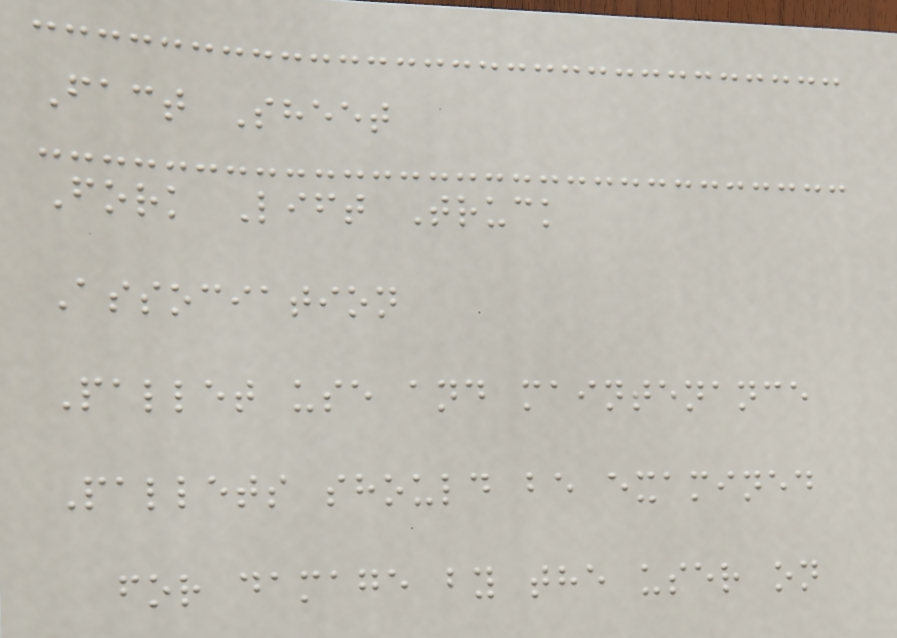Fact Sheet
Fork Lift Truck
Association
Pallet use and maintenance
Pallets should be examined
for damage by the user on
